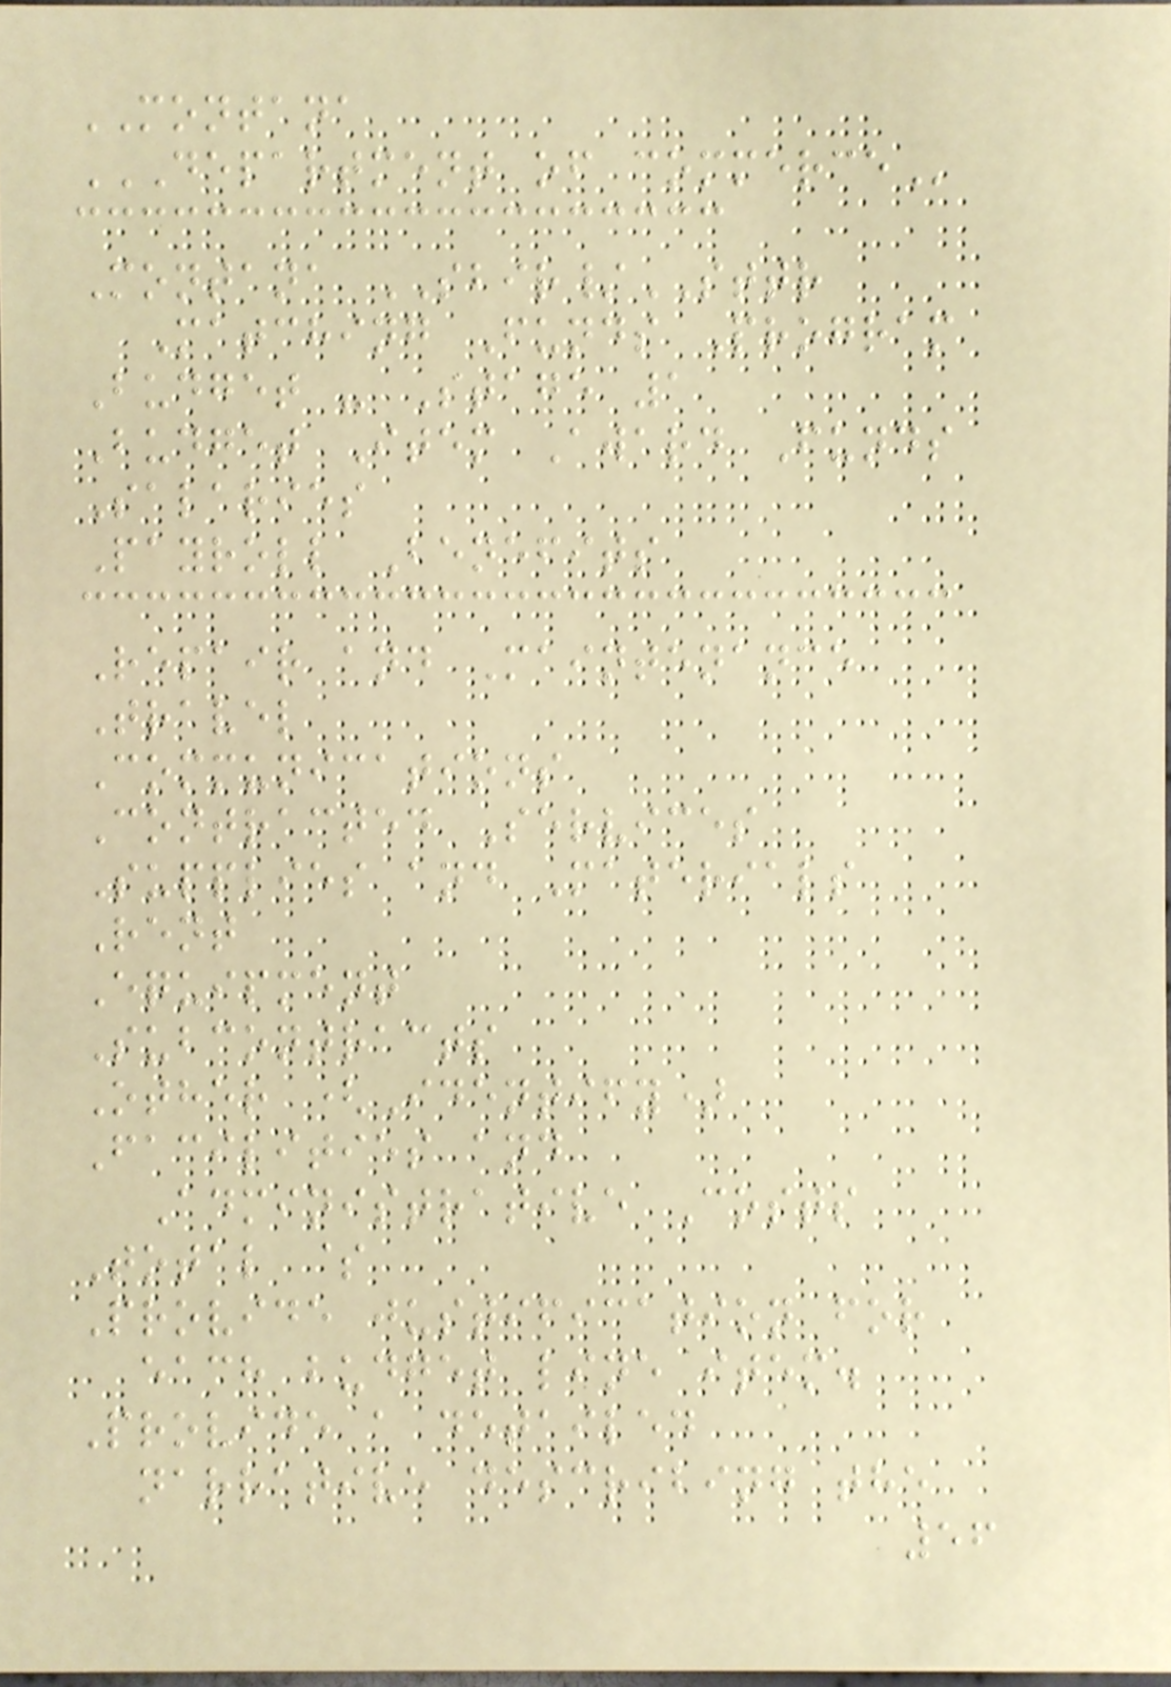MONTANA
DEPARTMENT OF COMMERCE
Montana SBIR/STTR
Matching Funds Program
Budget - Stage 1
Budget Item Award Funds
Salaries
Payroll Benefits
Repair and Maintenance
Travel
Communications
Contracted Services
Supplies and Materials
Rent
Equipment
Subcontracts
Other (Identify)
Facilities and
Administrative Costs
Total $
Provide justification for
each budget line item.
Provide a detailed
narrative describing the
56
